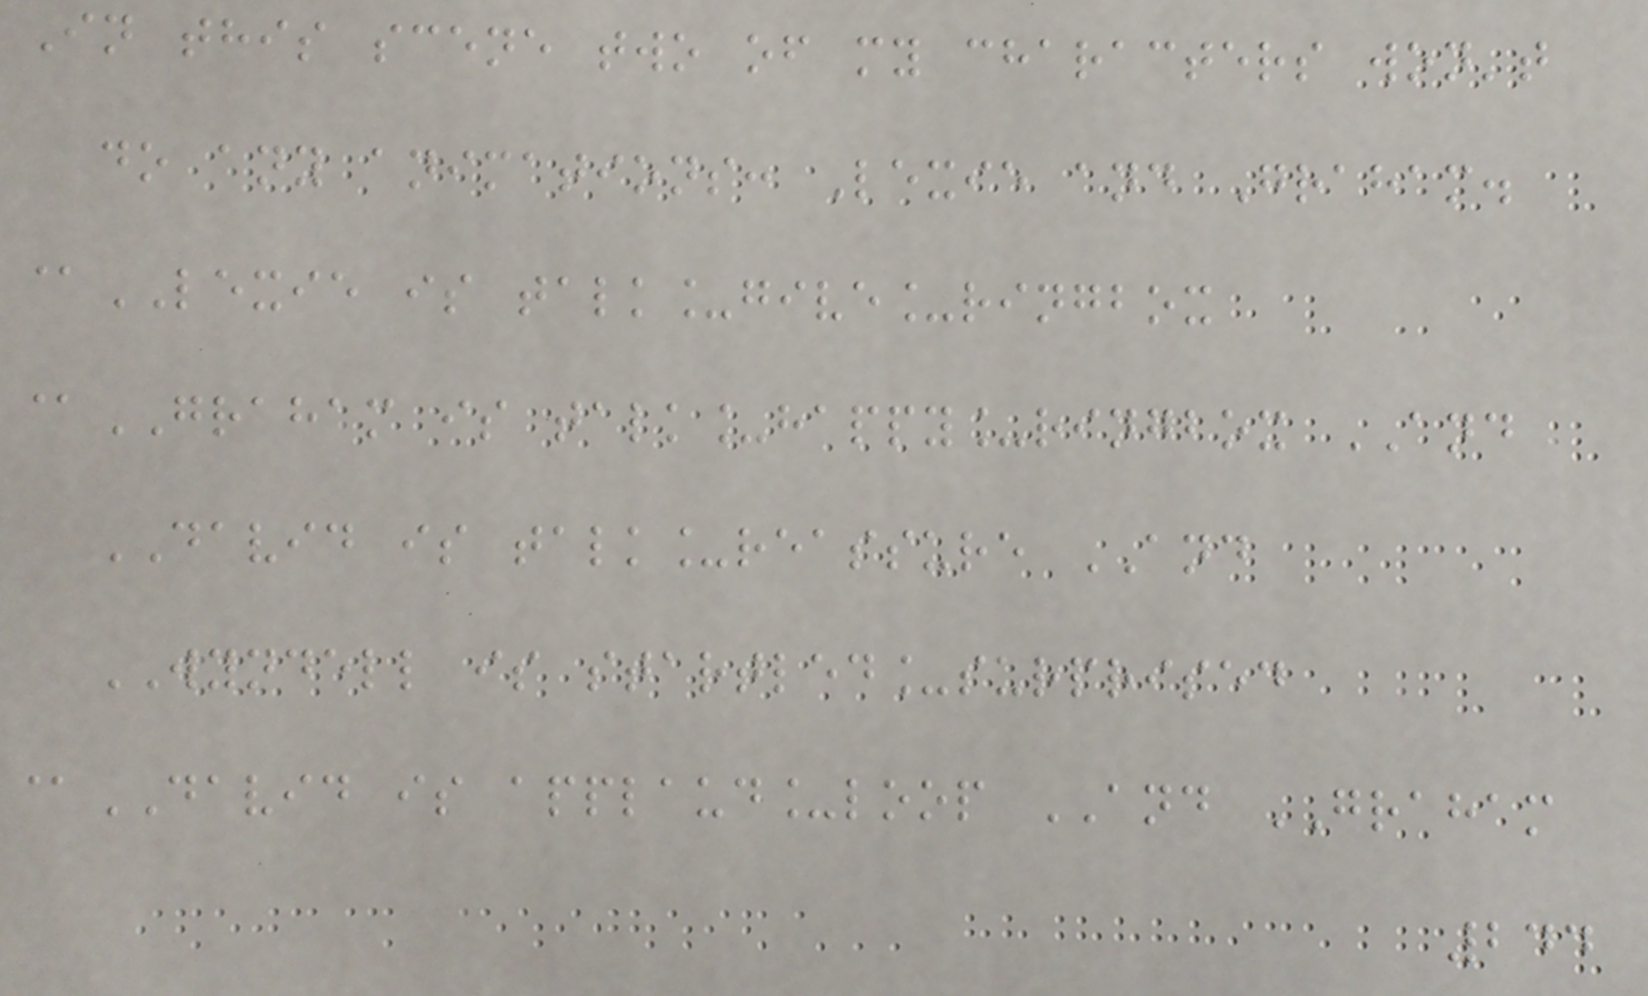In this scene two of my characters won't
do any animations: Lexie and Graham.
@LEXIE is talk_give_ringbox
@GRAHAM is talk_happy_ringbox AND
DAVID is talk_reassure AND
WYNDELL is startled_surprised
@DAVID is applaud_loop AND GRAHAM
244
